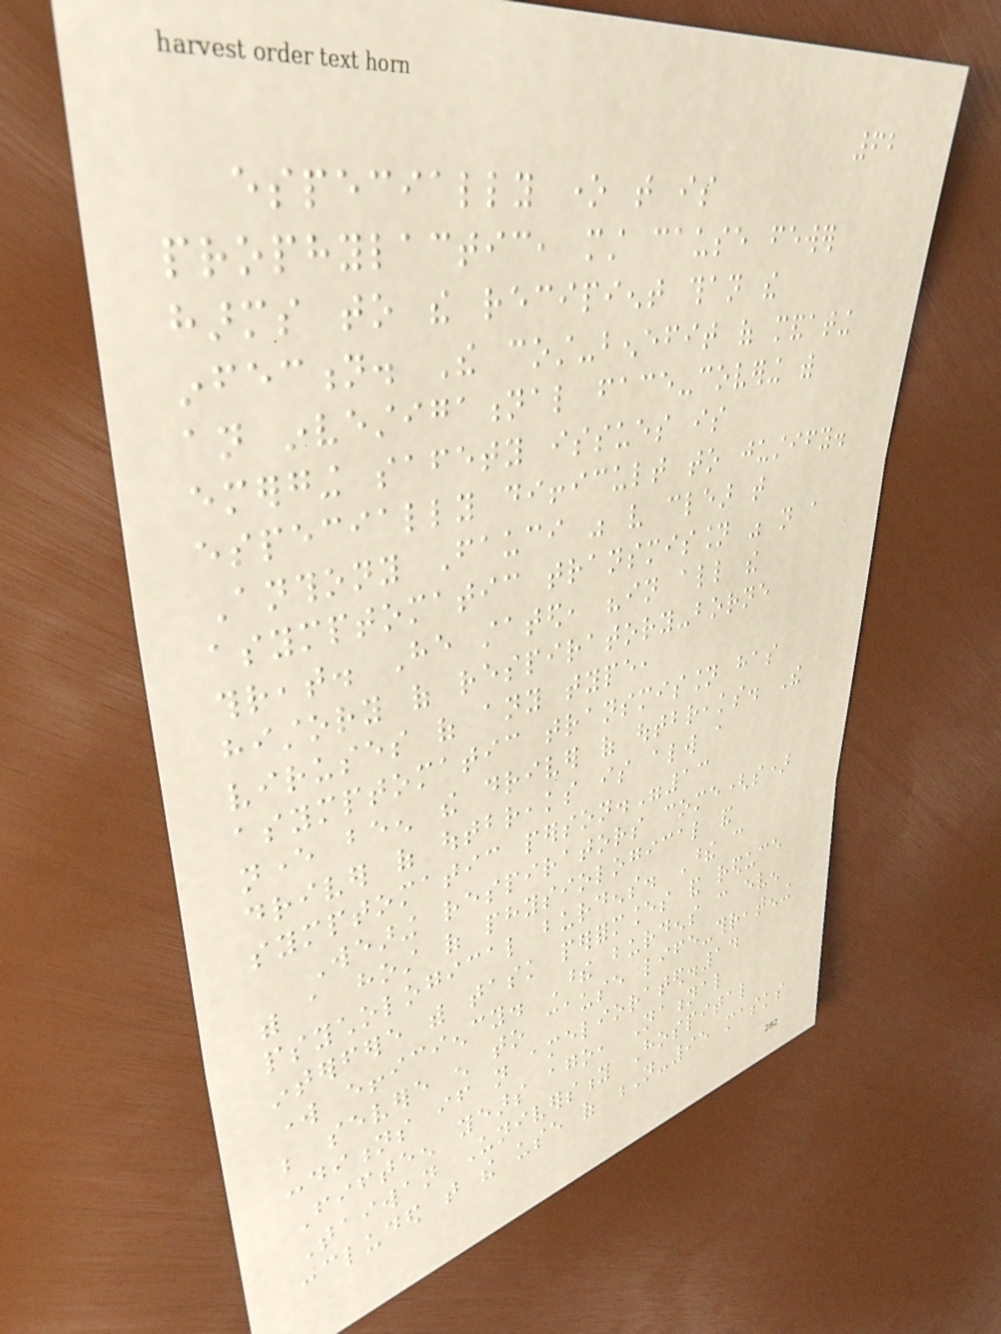62
especially one that is
prophylactic, must cause fewer
harms to the recipient than the
infection. The cost-benefit of mandating
an investigational face-covering with
emerging safety issues is
especially difficult to justify.
Anthony Fauci was very clear that
asymptomatic transmission was not a
threat. He stated, "in all the
history of respiratory-borne
viruses of any type,
asymptomatic transmission has
never been the driver of outbreaks. The
driver of outbreaks is always a
symptomatic person."13
Wearing respirators come(s)
with a host of physiological and
psychological burdens. These can
interfere with task performances and reduce
work efficiency. These burdens can even
be severe enough to cause life-threatening
conditions if not ameliorated.14
Fifteen years ago, National
Taiwan University Hospital
concluded that the use of N-95 masks
